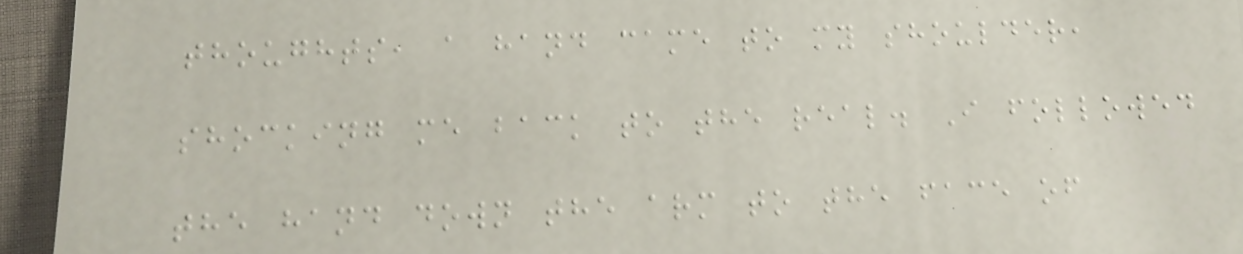thoughts, a hand came to my shoulder,
shocking me back to the real. I followed
the hand down the arm to the face of
